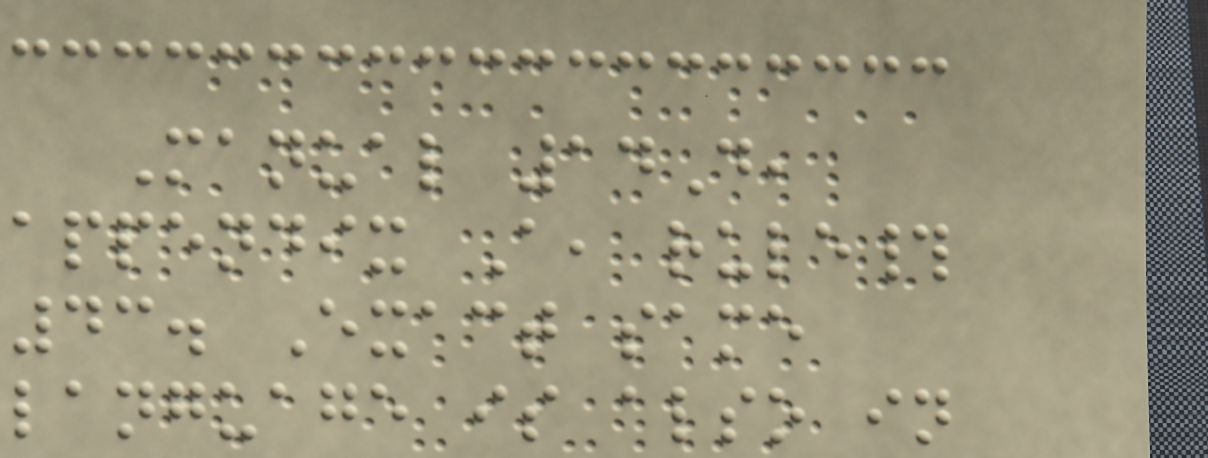Manual 14D,
appendix A, rule#
43. Exact same
language is also in
